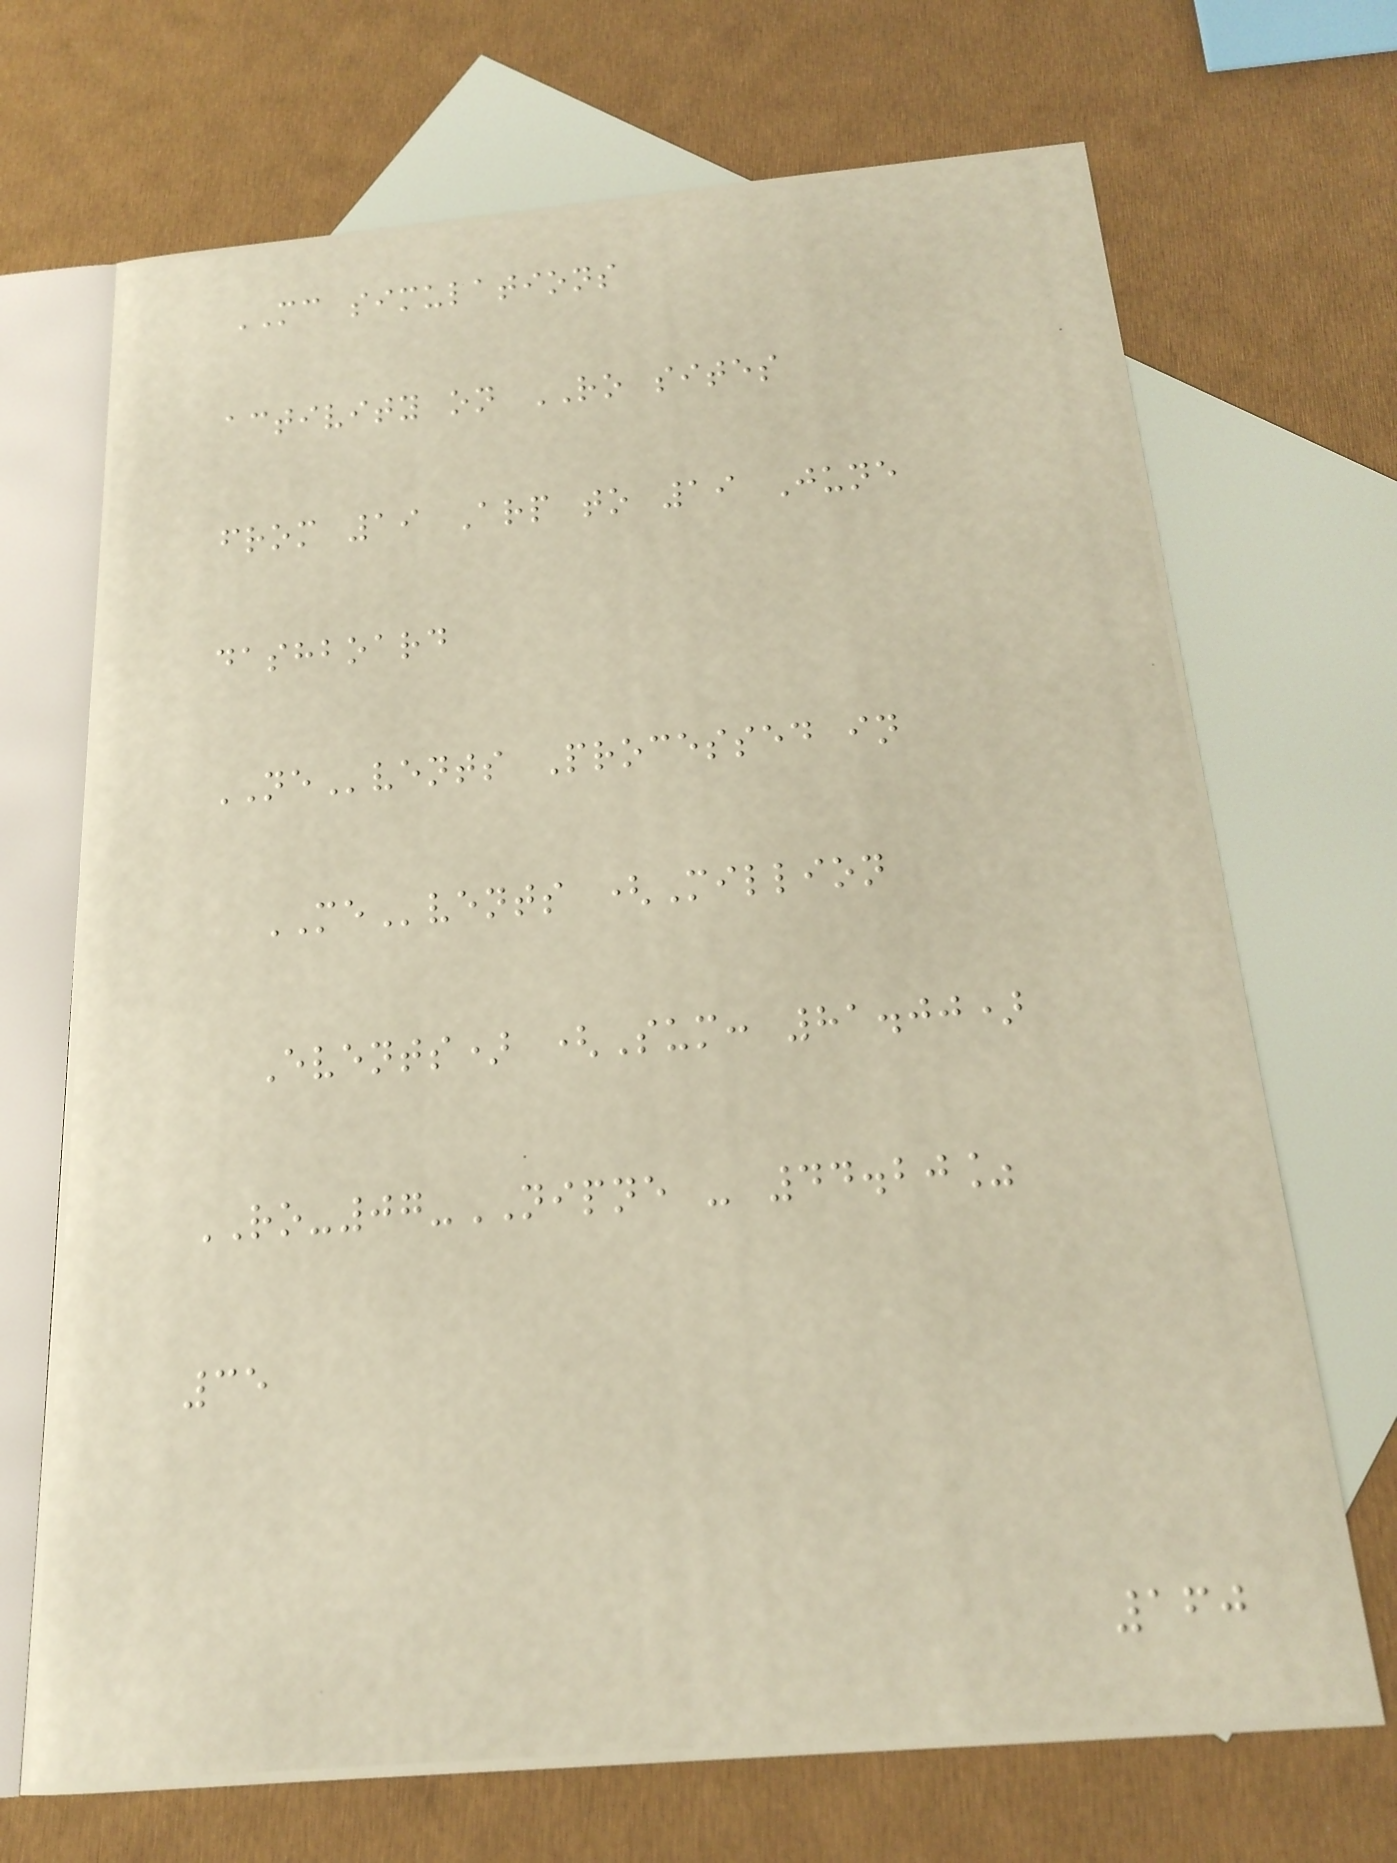MC simulations
activity on RO sites
from 19 Arp to 19 June
dashboard
NEvents Processed in
MEvents (Million
Events) (Sum: 81.00)
RO-07-NIPNE - 44.20%
35
160
